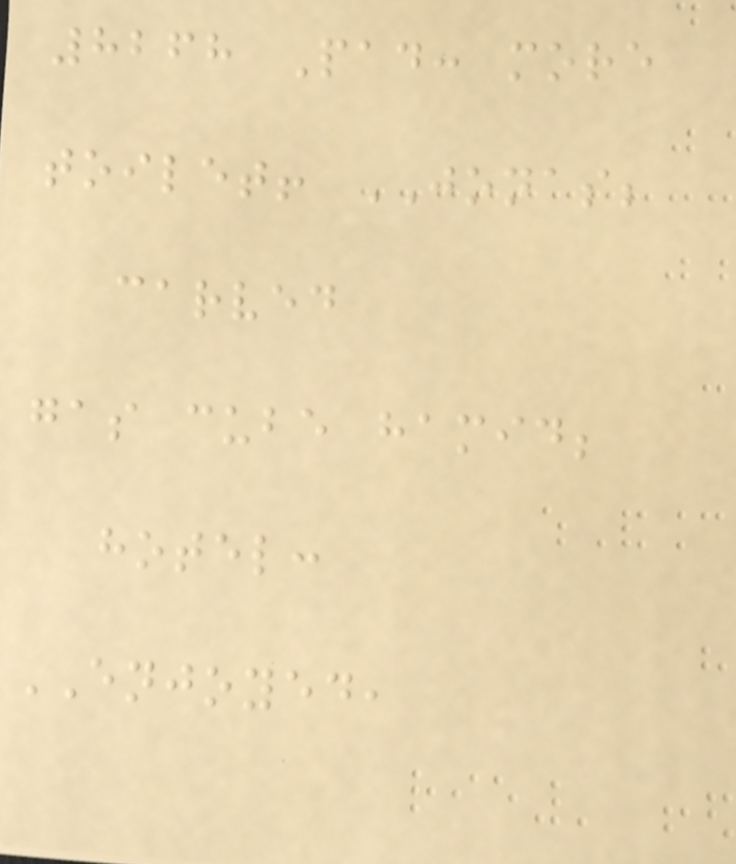8268 Pad: more
toilet! JONAS;
carved
gas cube hamid;
hotel:
ENJOYED,
